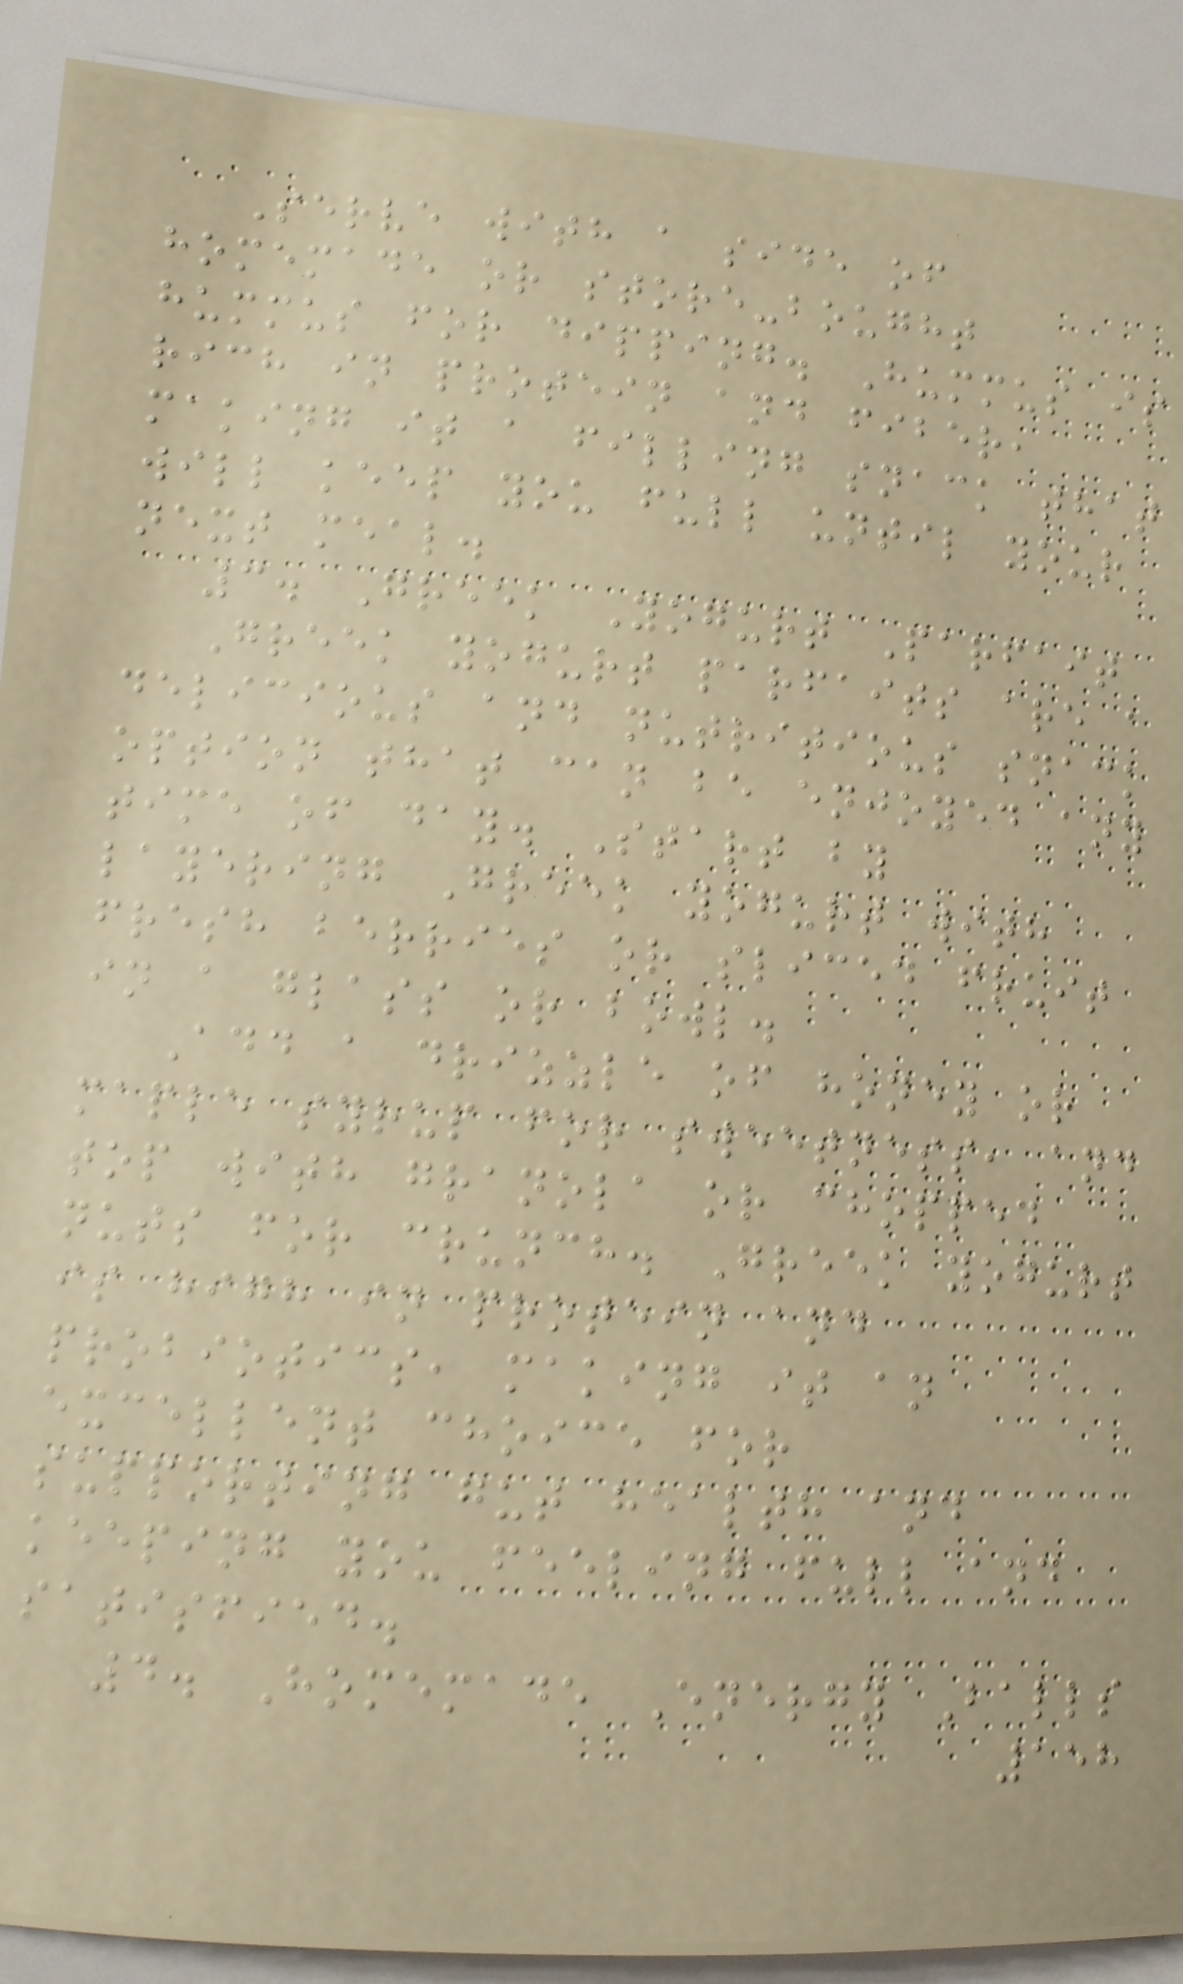Serve with a side of
homemade or store-bought
hummus for dipping. Hummus is
rich in protein and fiber,
making it a filling snack that
will keep you full until your
next meal.
3. Greek Yogurt Parfait
Greek yogurt parfaits are a
delicious and nutritious snack
option that can be enjoyed any
time of day. Start by
layering Greek yogurt with
fresh berries or sliced fruit
in a glass or bowl.
Add a drizzle of honey or
maple syrup for sweetness, and
top with granola or chopped
nuts for crunch. Greek yogurt
is high in protein and
probiotics, making it an
excellent choice for
supporting gut health and
keeping you feeling full and
satisfied.
4. Homemade Energy Balls
158
